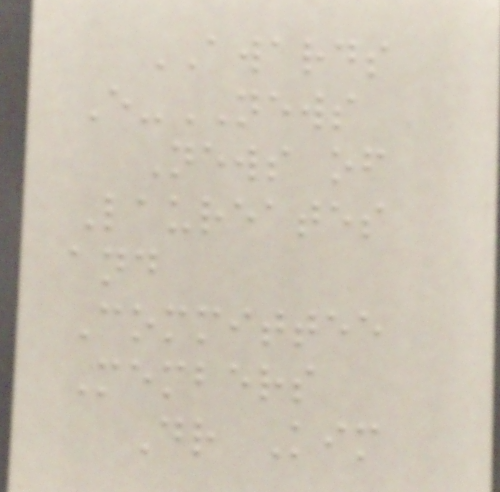AWARDS
E-NEWS
News of
Laureates
and
Committee
Members
Dr Kim
